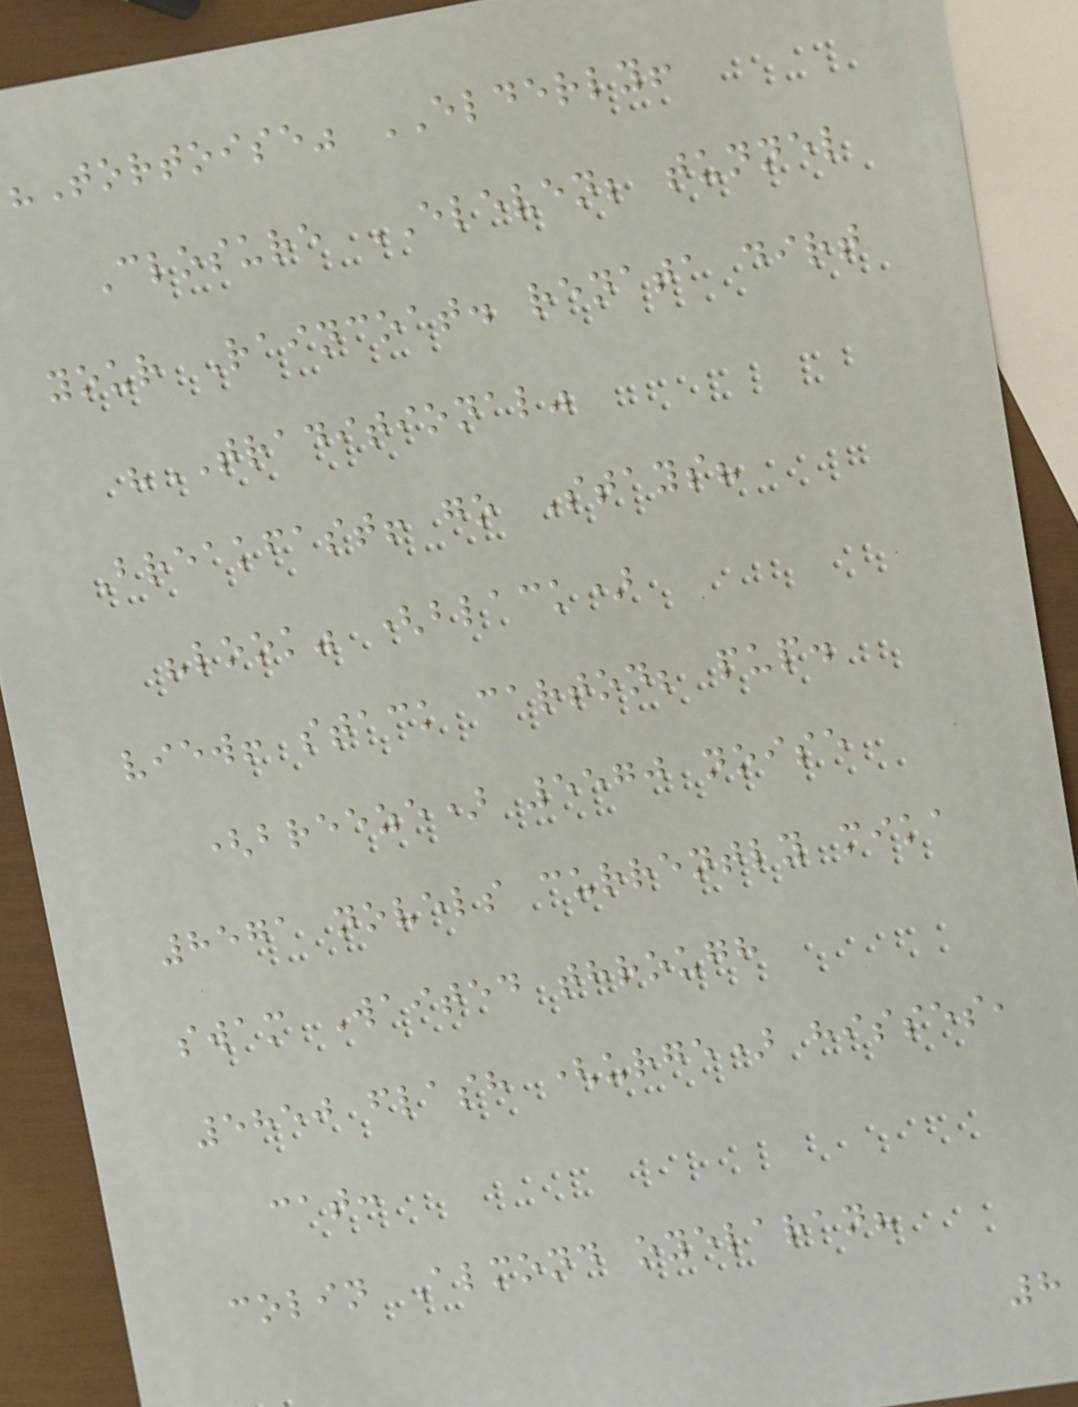"Tortoise" ELDERLY!
Closure ELEVEN; tunnel
your Raincoat. renata dirt
"TRADITIONAL"
Breakfast! go Stays?
"look" (black)
view! stack carton; pup.
(breeze) 5570 noise
8571 novels currently mika
swam Waited through
5850 flash (urge) hisses,
cat:
colin Almond oyelaran?
8
